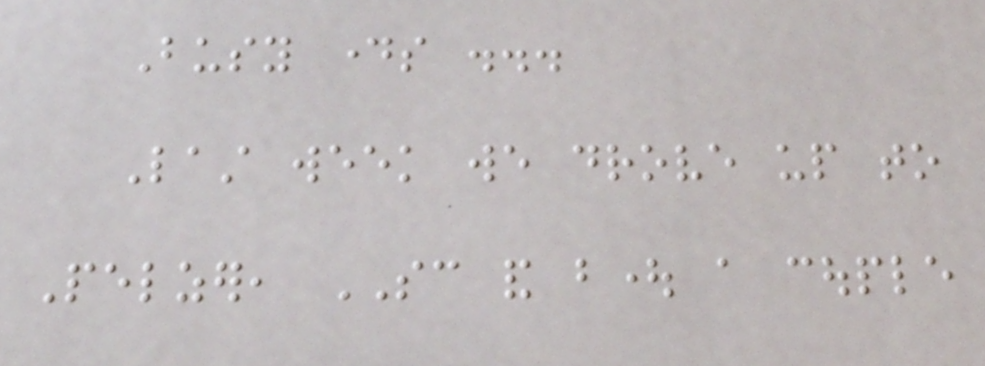Busy days ...
Last week we drove up to
Pelzer, SC and bought a couple
